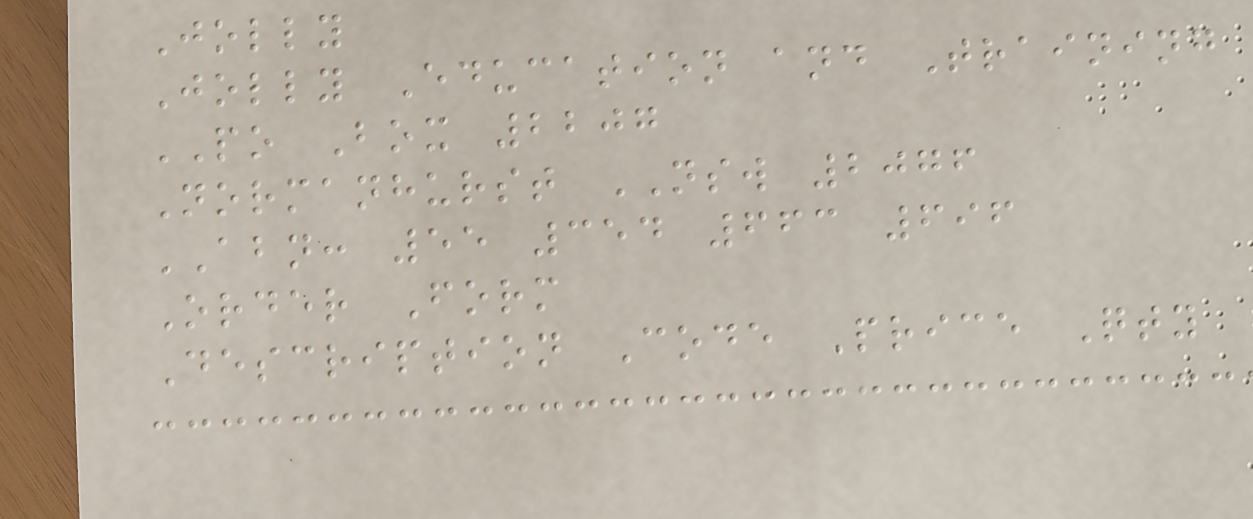Jolly
Jolly Education and Training
PO Box 2207
Normanhurst NSW 2076
ABN: 55 354 663 696
Order Form
Description Code Price Qty
